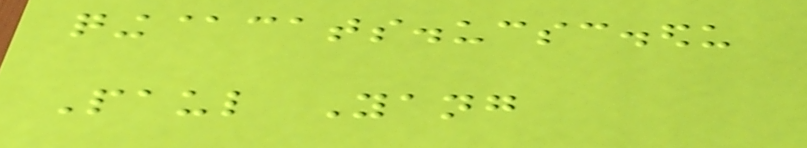qing@cats.ucsc.edu
Paul Yang
